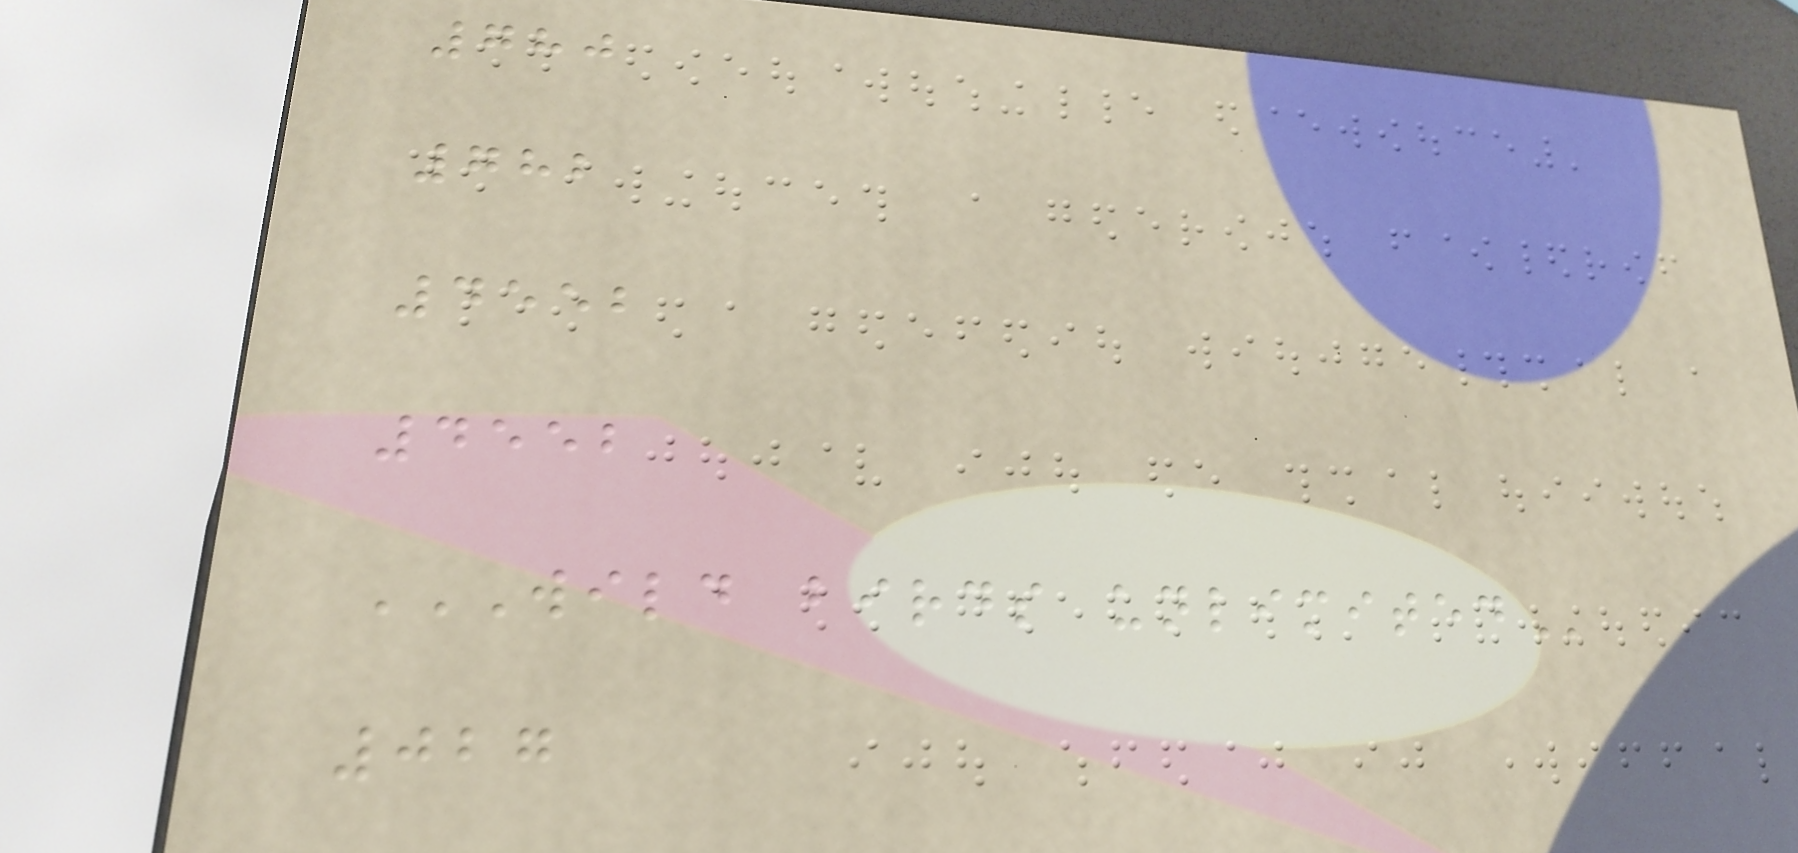780
782
4552
4552
WILD BIRDS UNLIMITED
027
